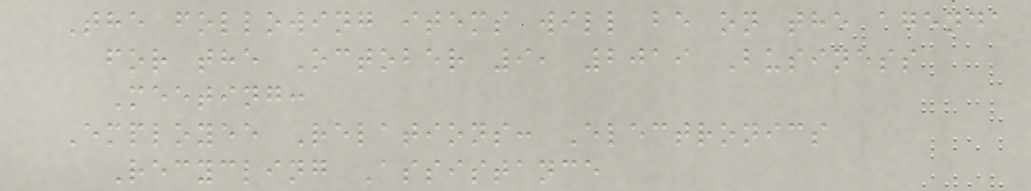The following items will be on the agenda
for the October 9, 2019 Business
Meeting:
Employee Relations: Electronics
Recycling Assistance
